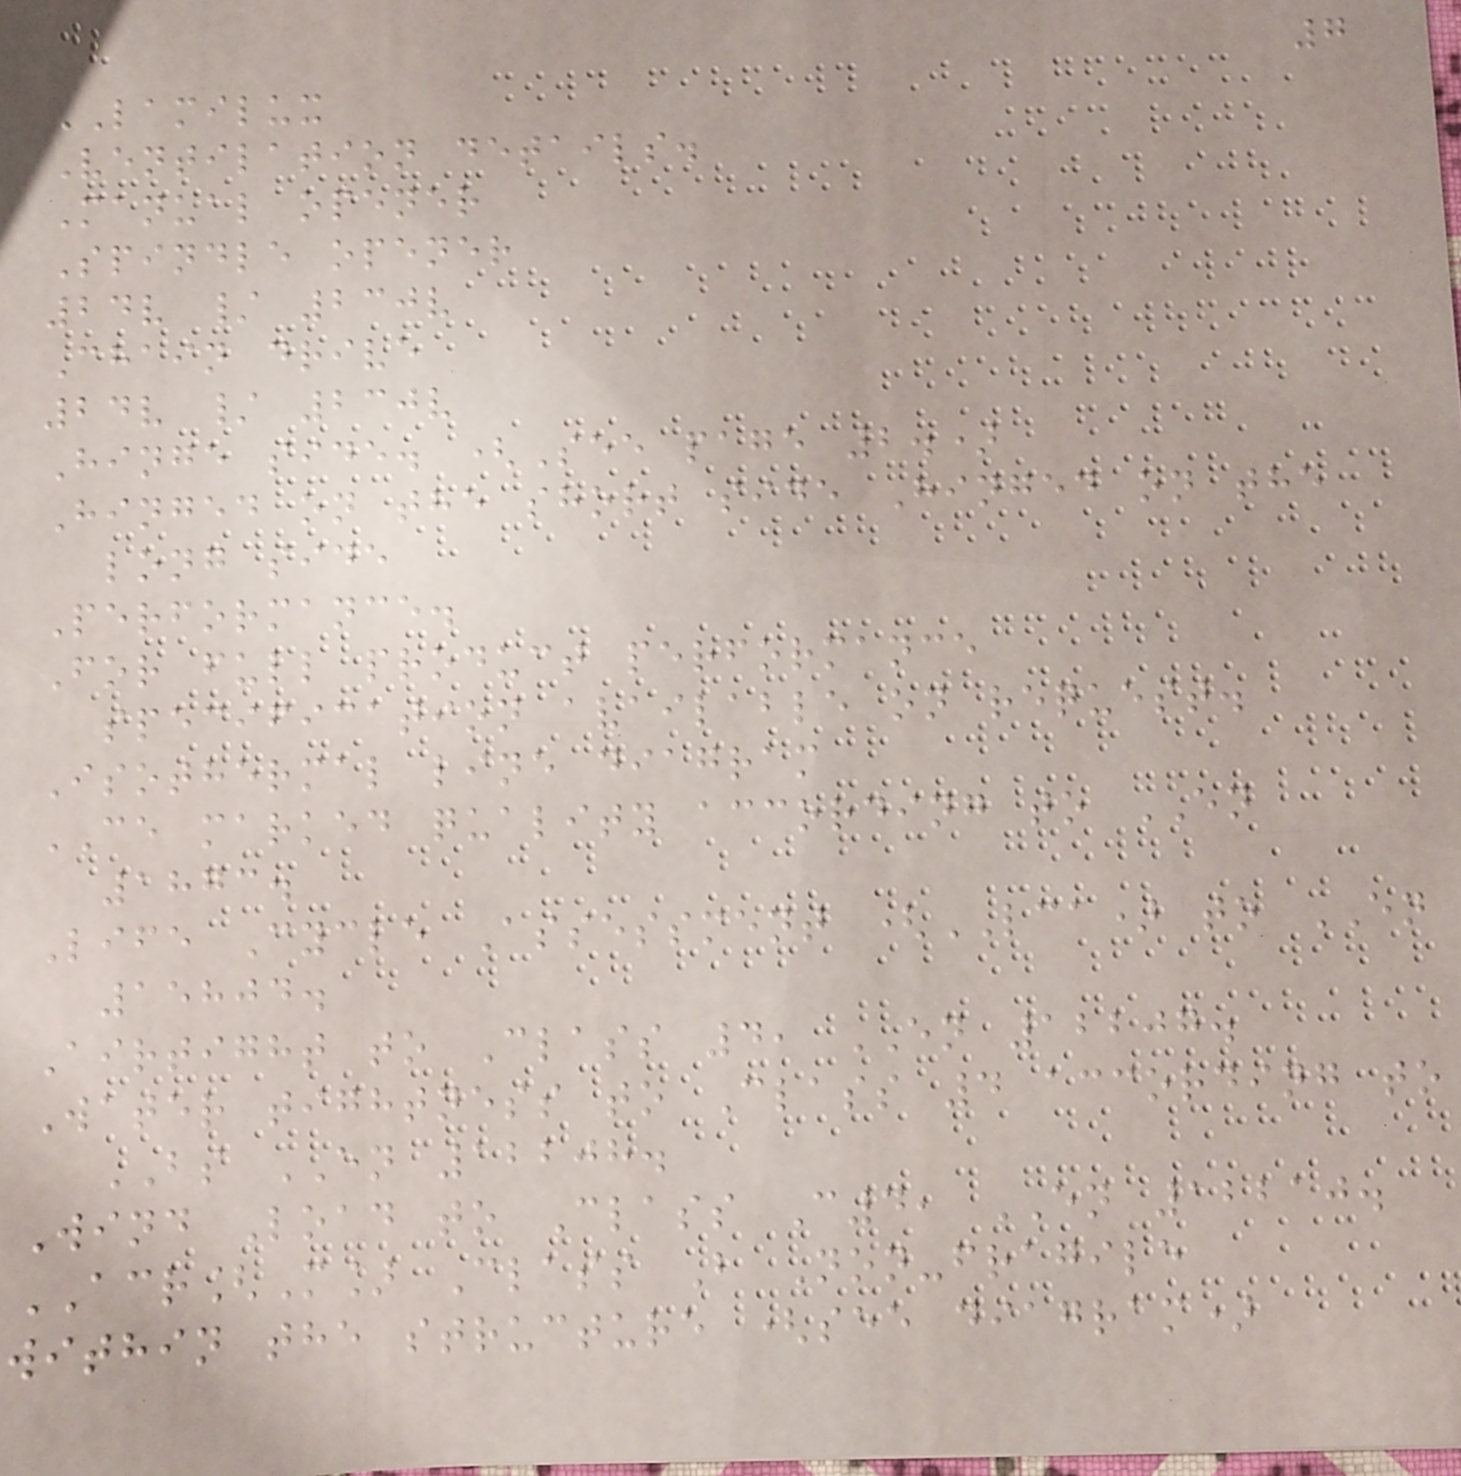7
LAMILUX
Ventilation details.
Manual opener
Spindle opener
24v / 230v
Chain drive
24v / 230v
Hinge side. (See page 2.)
Hinged on the short side Hinged on the
long side
Performance.
For full product performance
specification available on request.
Isothermal line diagram
CE marked quality according to EN
1873.
Life Cycle Assessment (LCA) to EN
15804.
Airtight to Class 4, EN 12207.
Water tightness to Class 4 according to
BS EN 12208.
Wind Load to Class C4, EN 12210.
ACR[M] Class B Non-fragile
within the structure (see diagram)
